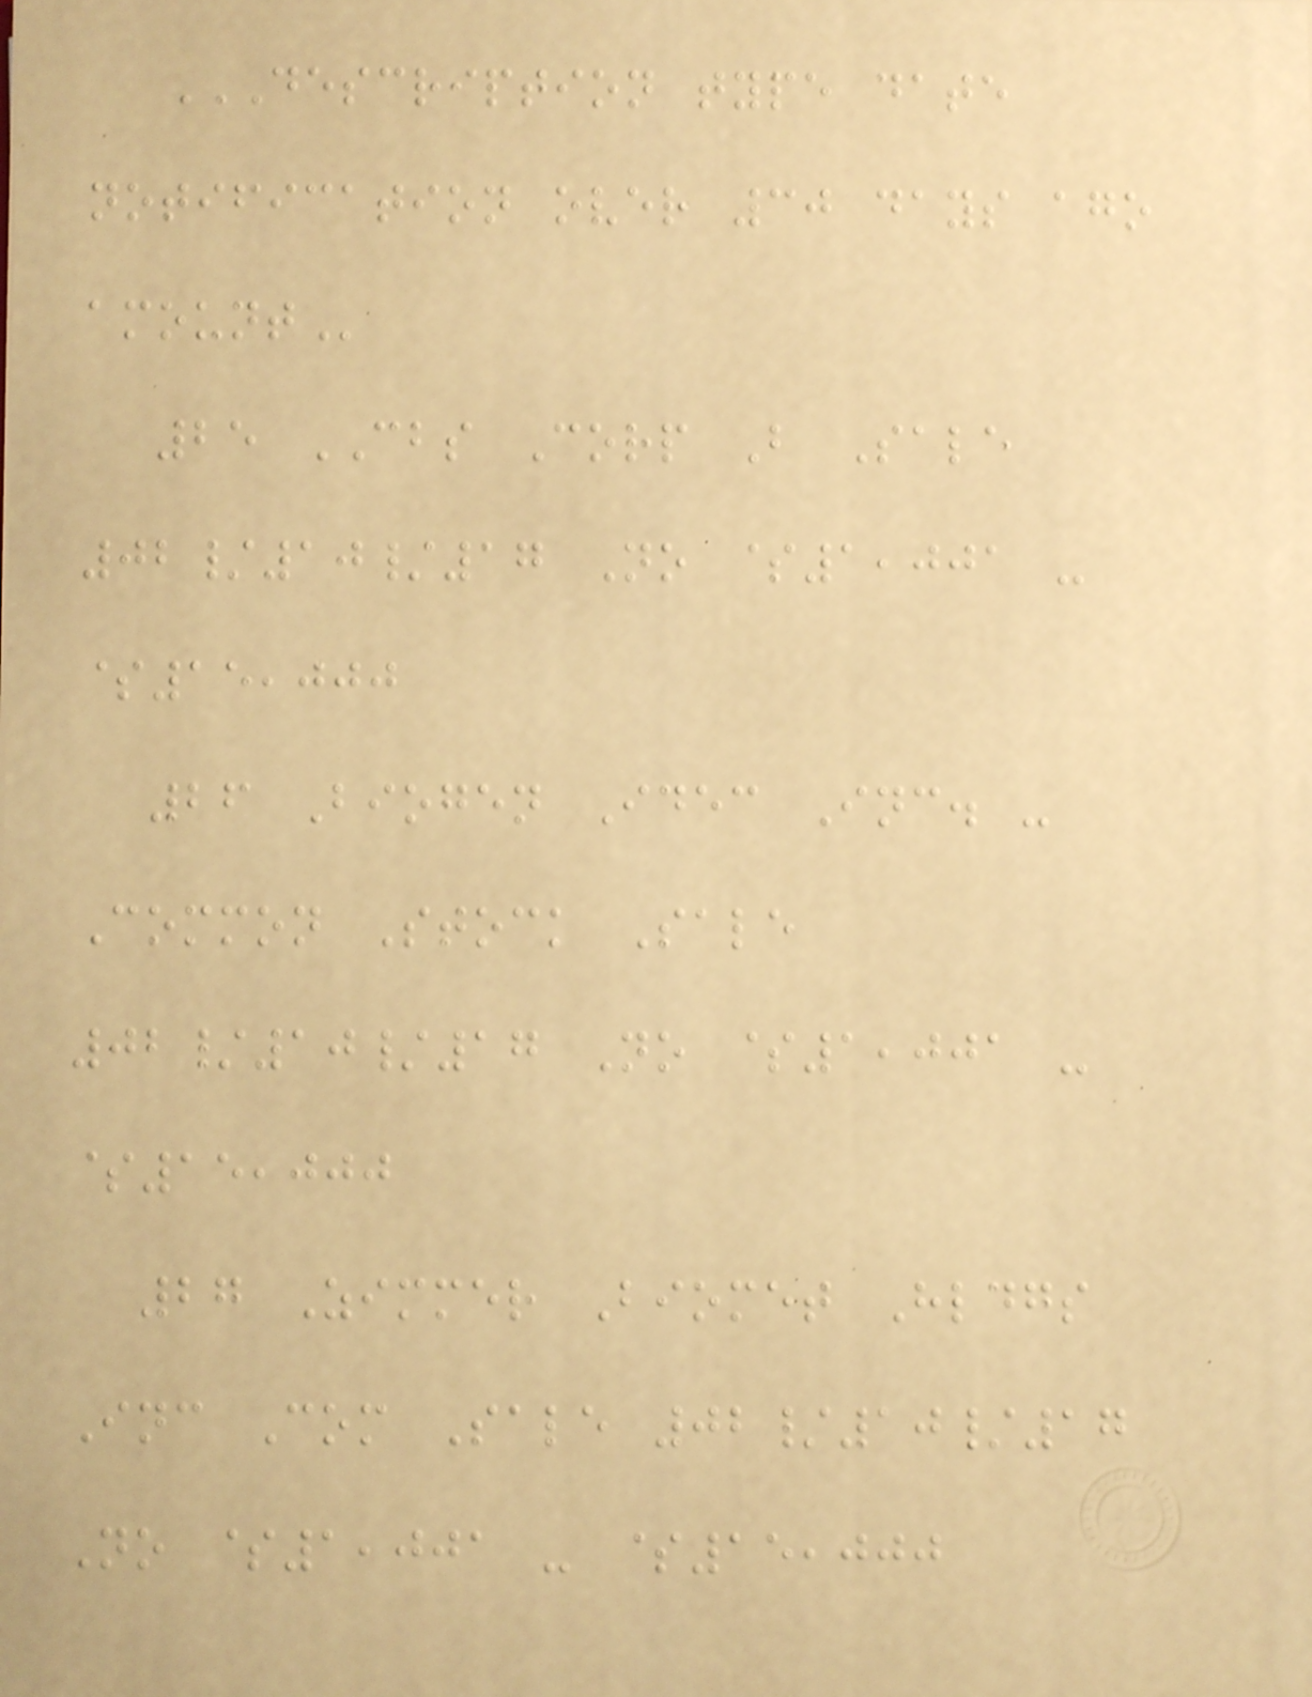DESCRIPTION TYPE DATE
NOTIFICATION OVER 30 DAYS AGO
AMOUNT
25 CBS Corp B Sale
02/10/17 No $1,001 -
$15,000
26 Biogen Idec Inc. -
Common Stock Sale
02/10/17 No $1,001 -
$15,000
27 Zimmer Biomet Hldgs
Inc Com Sale 02/10/17
No $1,001 - $15,000
